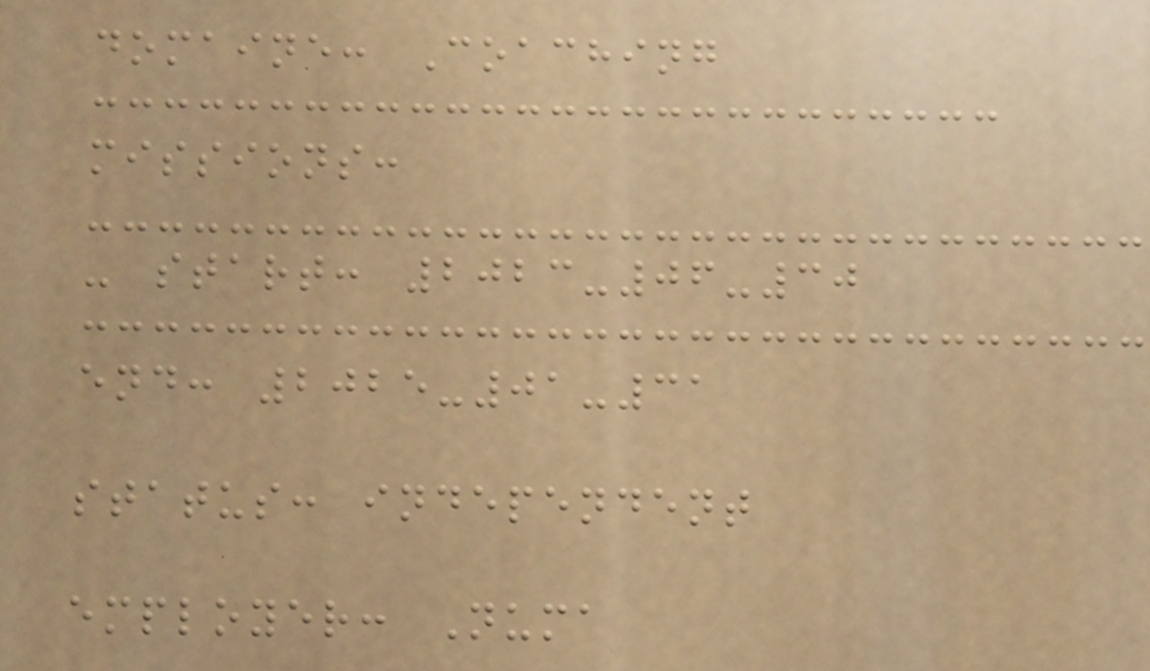domaine: Coaching
missions:
- start: 2023-06-30
end: 2025-01-31
status: independent
employer: Numa
